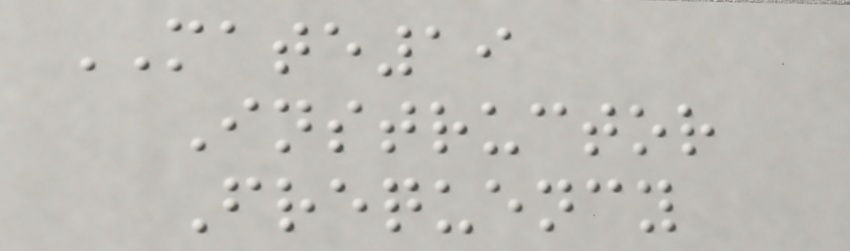MATE19
Instructor
Frequency
